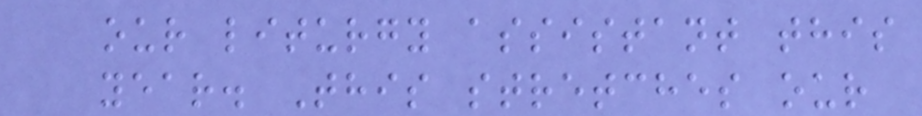our liturgy assistant this
year. This stretches our
